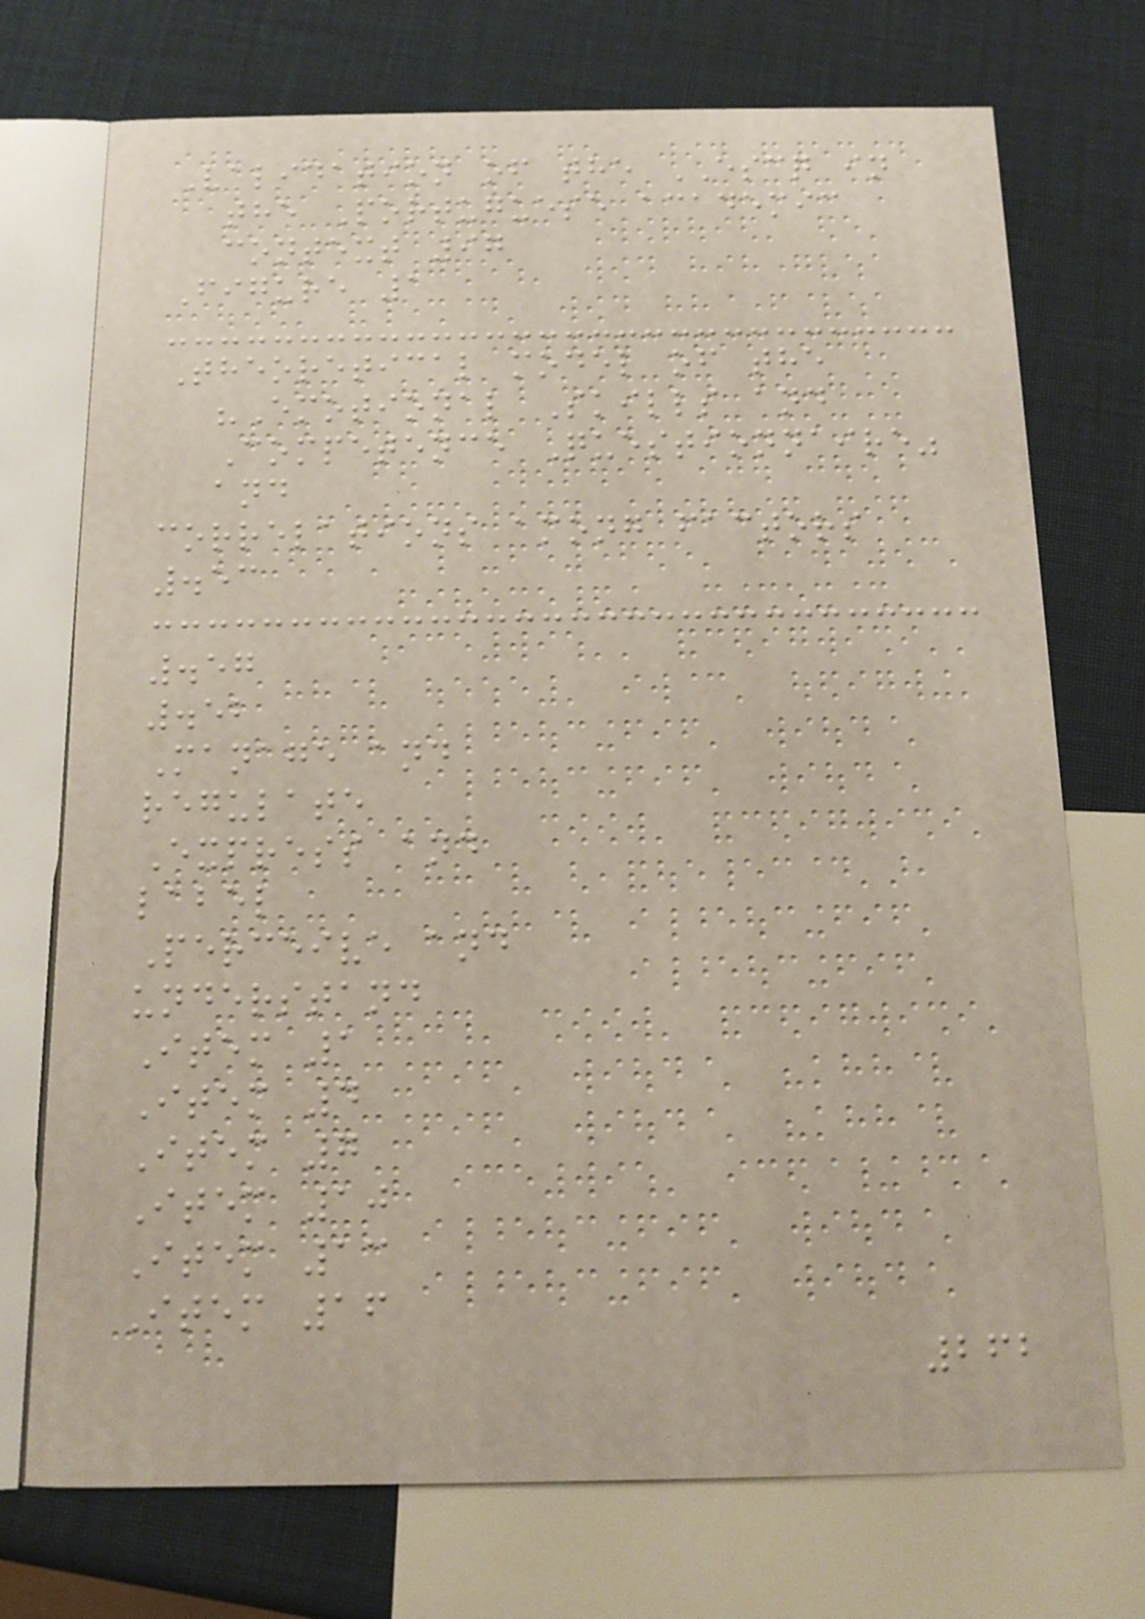Validation of the ESCQ in
the Portuguese academic
context 97
Figure 1
Theoretical model of the
"Emotional Skills and
Competence Questionnaire"
and
correlations among factors
.53
.57
.52
Manage and
regulate
Express and
label
Perceive and
understand
Item 1
Item 4
Item 7
Item 10
Item 13
Item 16
262
